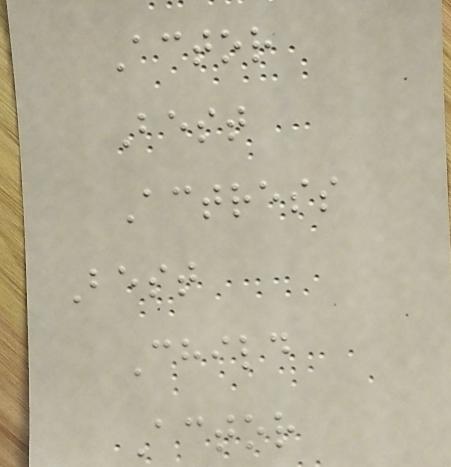Actor
Best
Actress
Best
Child
Actor
